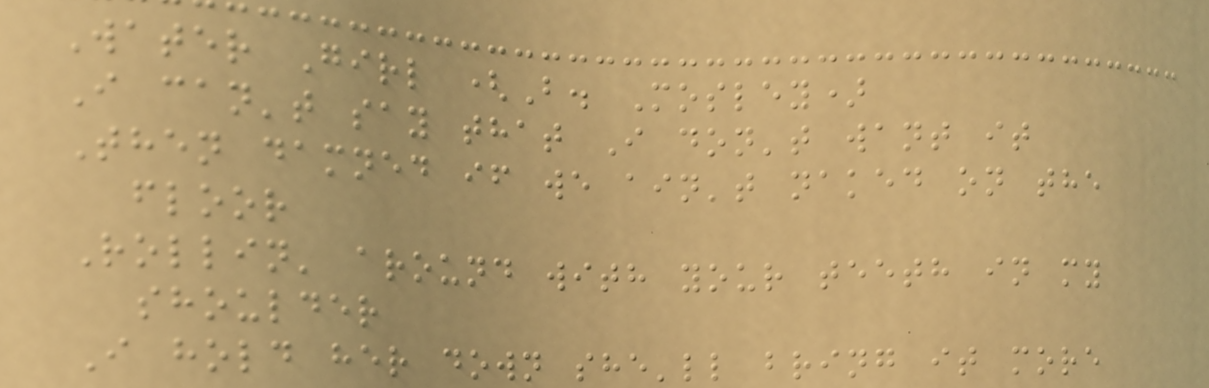Water Girl (B. Mosley)
I can't say that I don't want it
Then damned if we ain't naked on the
floor
Rollin' around with your teeth in my
shoulder
I hold her down she'll bring it more
